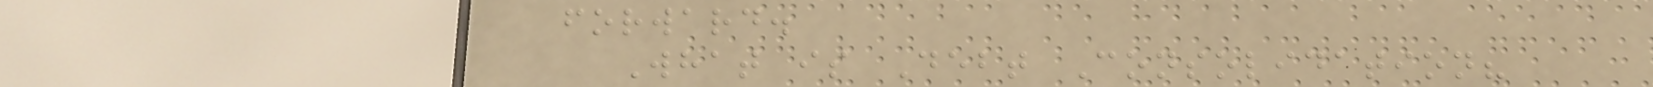forward.
What is Debt Consolidation?
